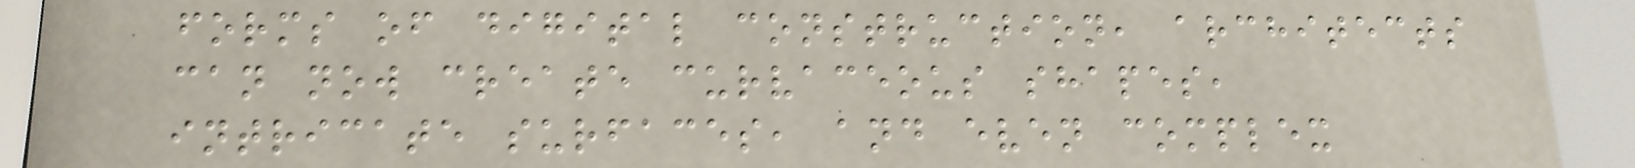forms of digital construction, architects
can now create curvaceous shapes,
intricate surfaces, and even complex
